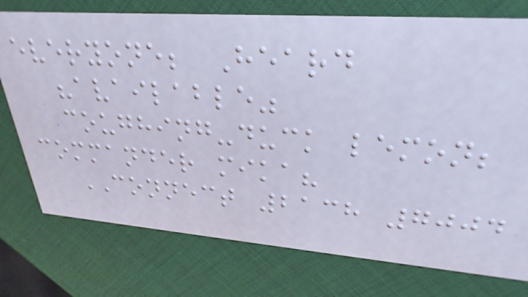everyone; Heard
"available"
coughing-duck lemon;
commander mika?
CONNECT 2138 7004
